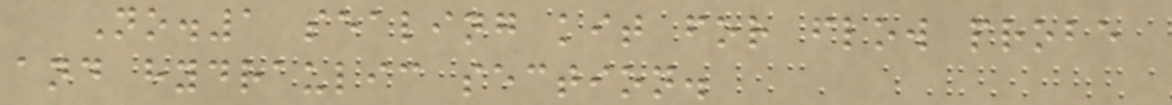No.1 sealing kit for flow probe
and hydraulic section.
